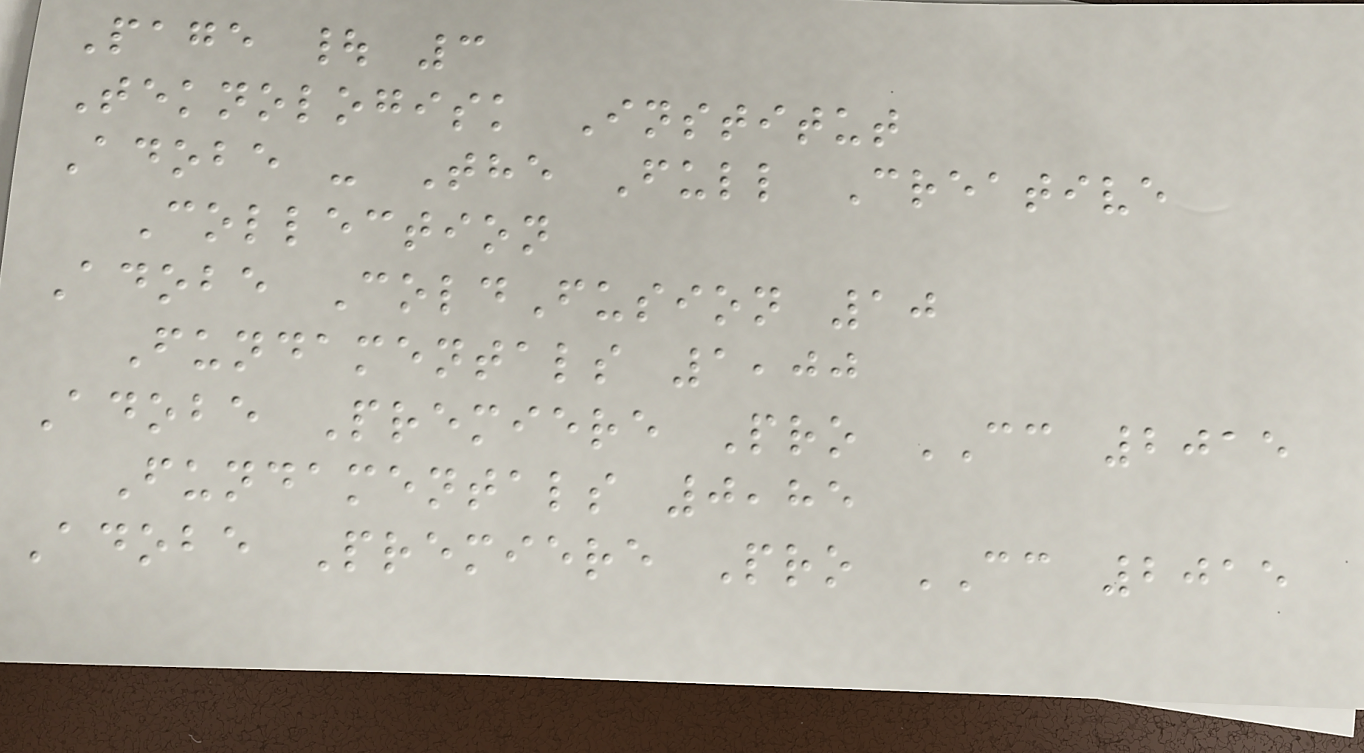Page | 3
Teknologisk Institut
Adobe - The Full Creative
Collection
Adobe ColdFusion 10
Fundamentals 1,00
Adobe Premiere Pro CC 2015
Fundamentals 0,85
Adobe Premiere Pro CC 2015
